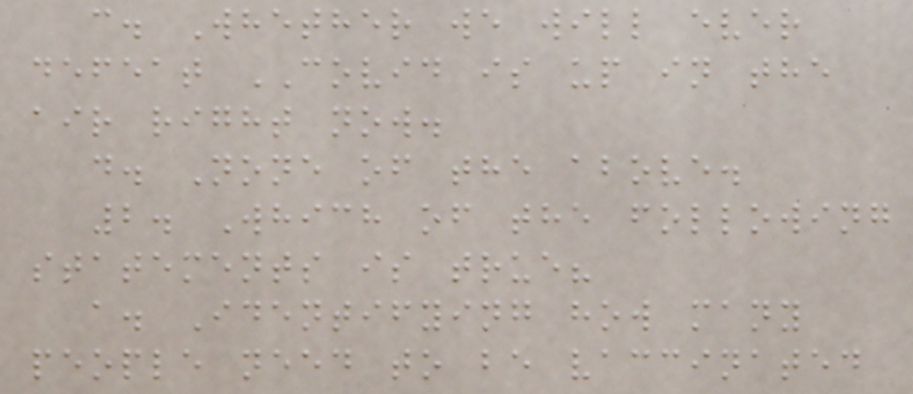c. Whether we will ever
defeat COVID is up in the
air right now.
d. None of the above.
2. Which of the following
statements is true?
a. Identifying how many
people need to be vaccinated
